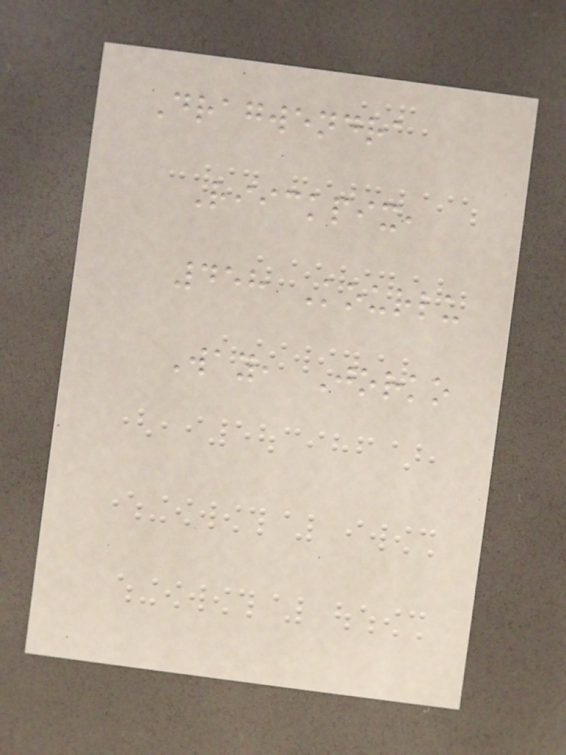Dragwendra
Riickpix,
458 Kourlu
Way, Jorko
